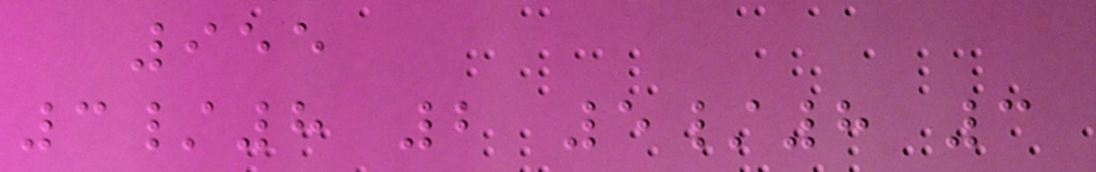955
3/8 2 5/8 3
